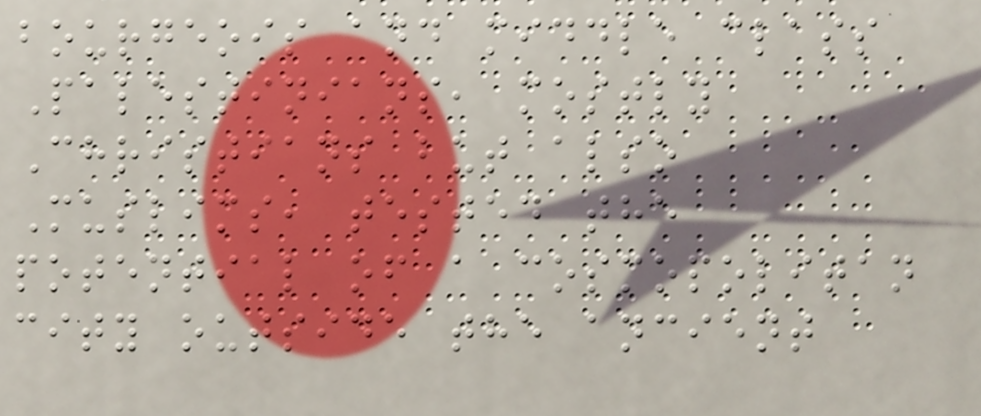bourgeois and middle class
Palestinians, mostly
Christians but also
Muslims, tested the
potential of a cosmopolitan
city outside the ancient
